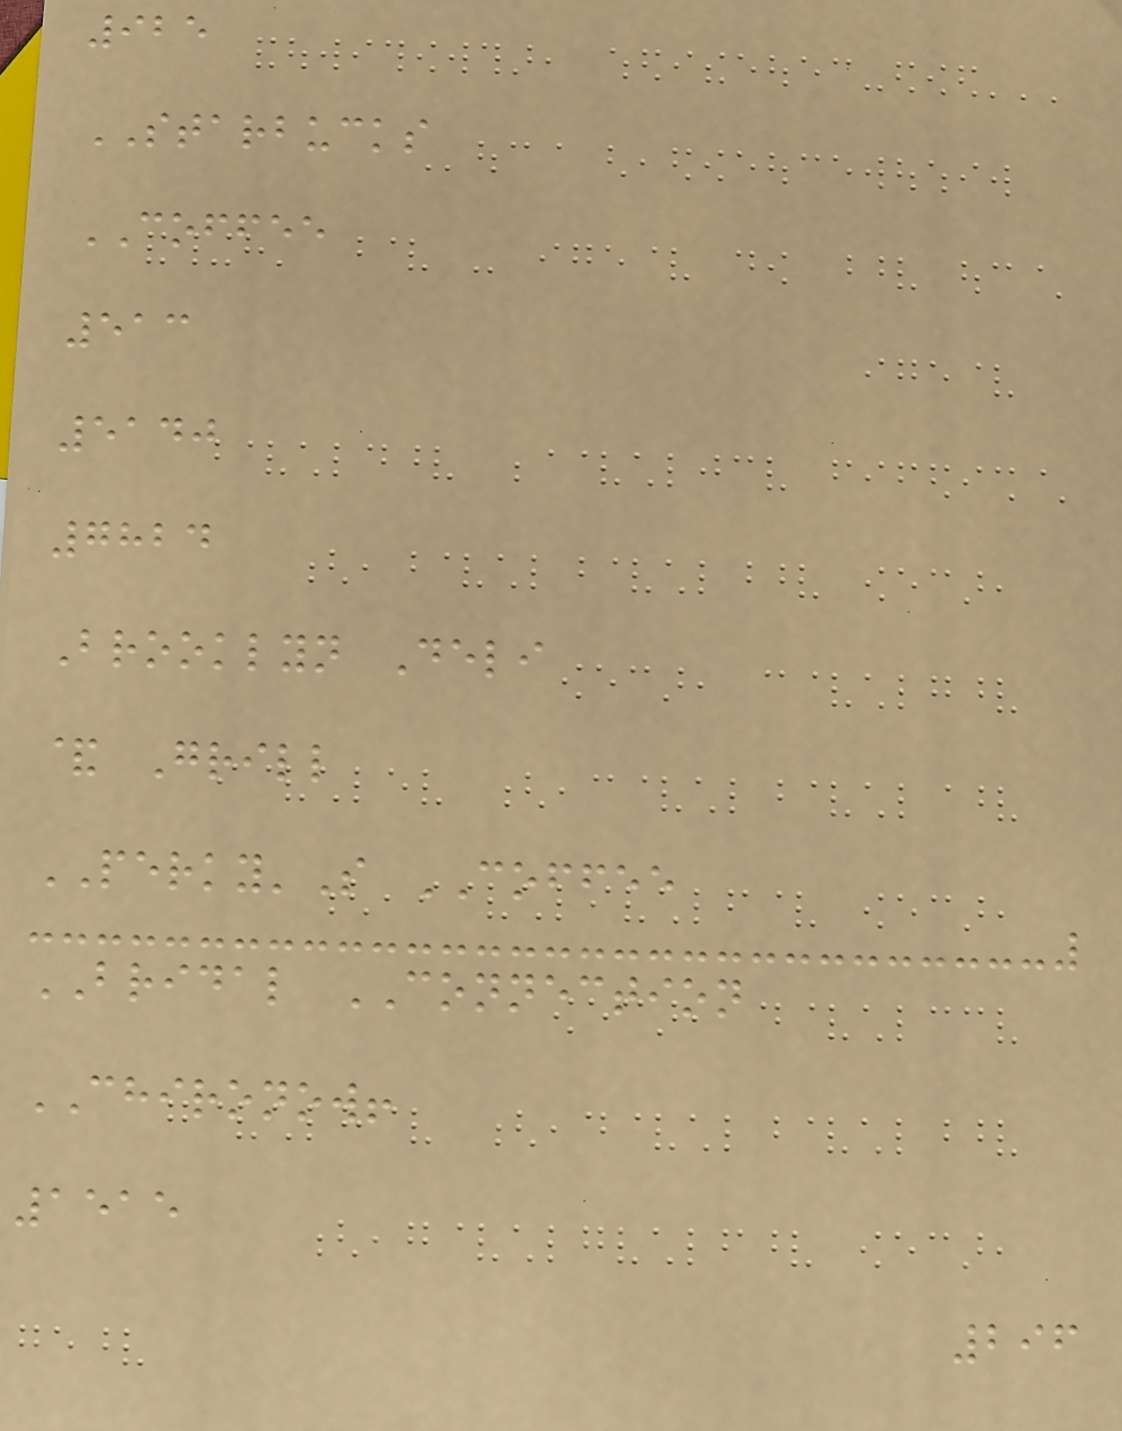925
STARBUCKS
COFFEE
513
5140
7824
Brooklyn Deli
& Grill
PERKY'S COFFEE
BRIDAL CONNECTION
CHIRONOW!
1515
296
